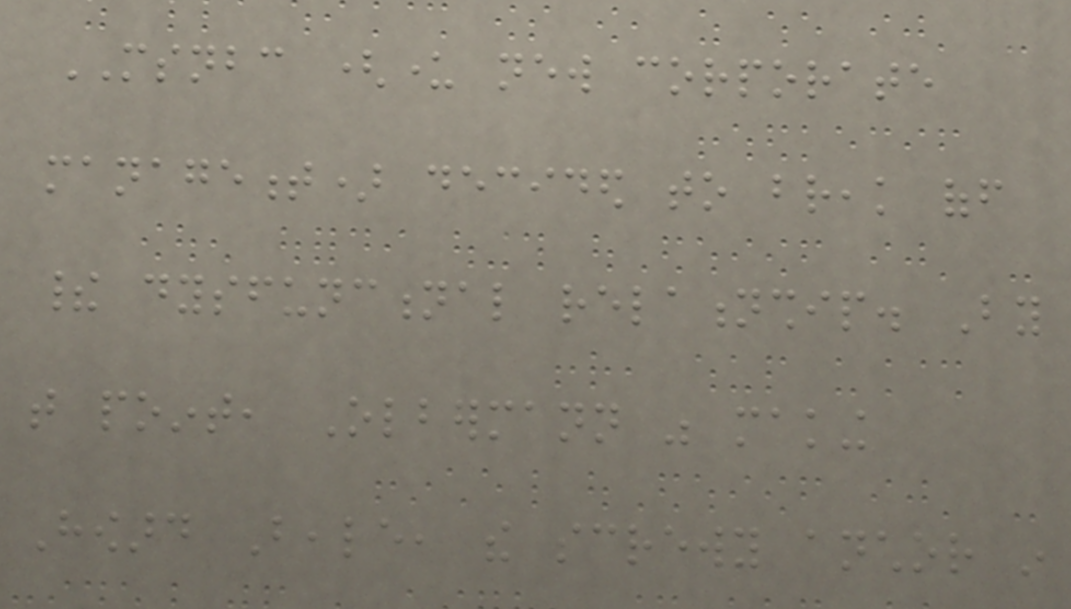MSNBC (under new corporate
management) decided to break off
their dysfunctional relationship. By
that point, Olbermann was making
Howard Beale, the screwy anchor in
